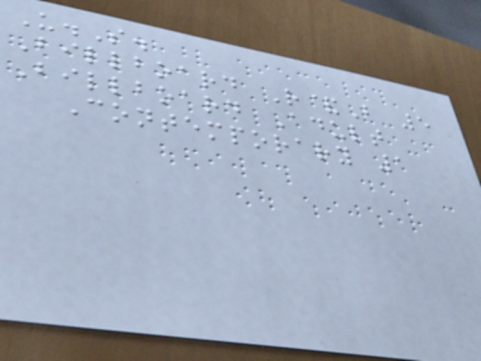U.S.
Billboard R&B 5
Billboard Adult
Contemporary 1
